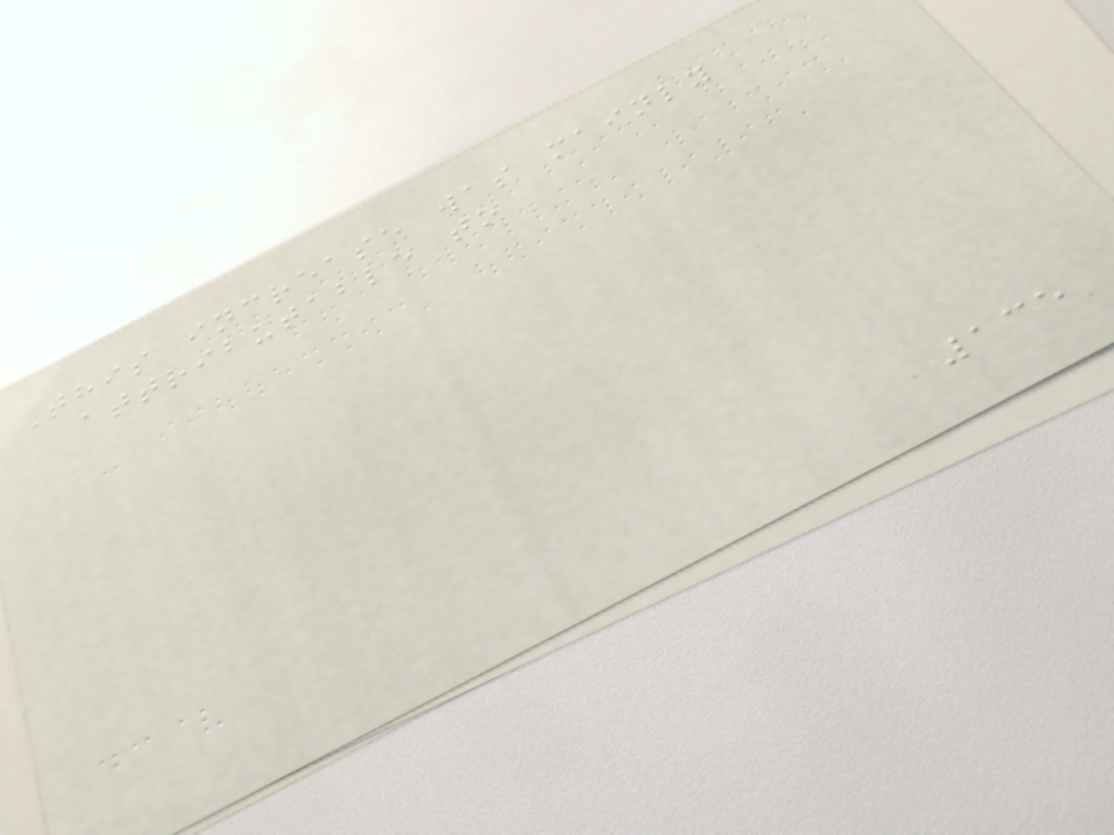This increase was mainly
attributable to
135
